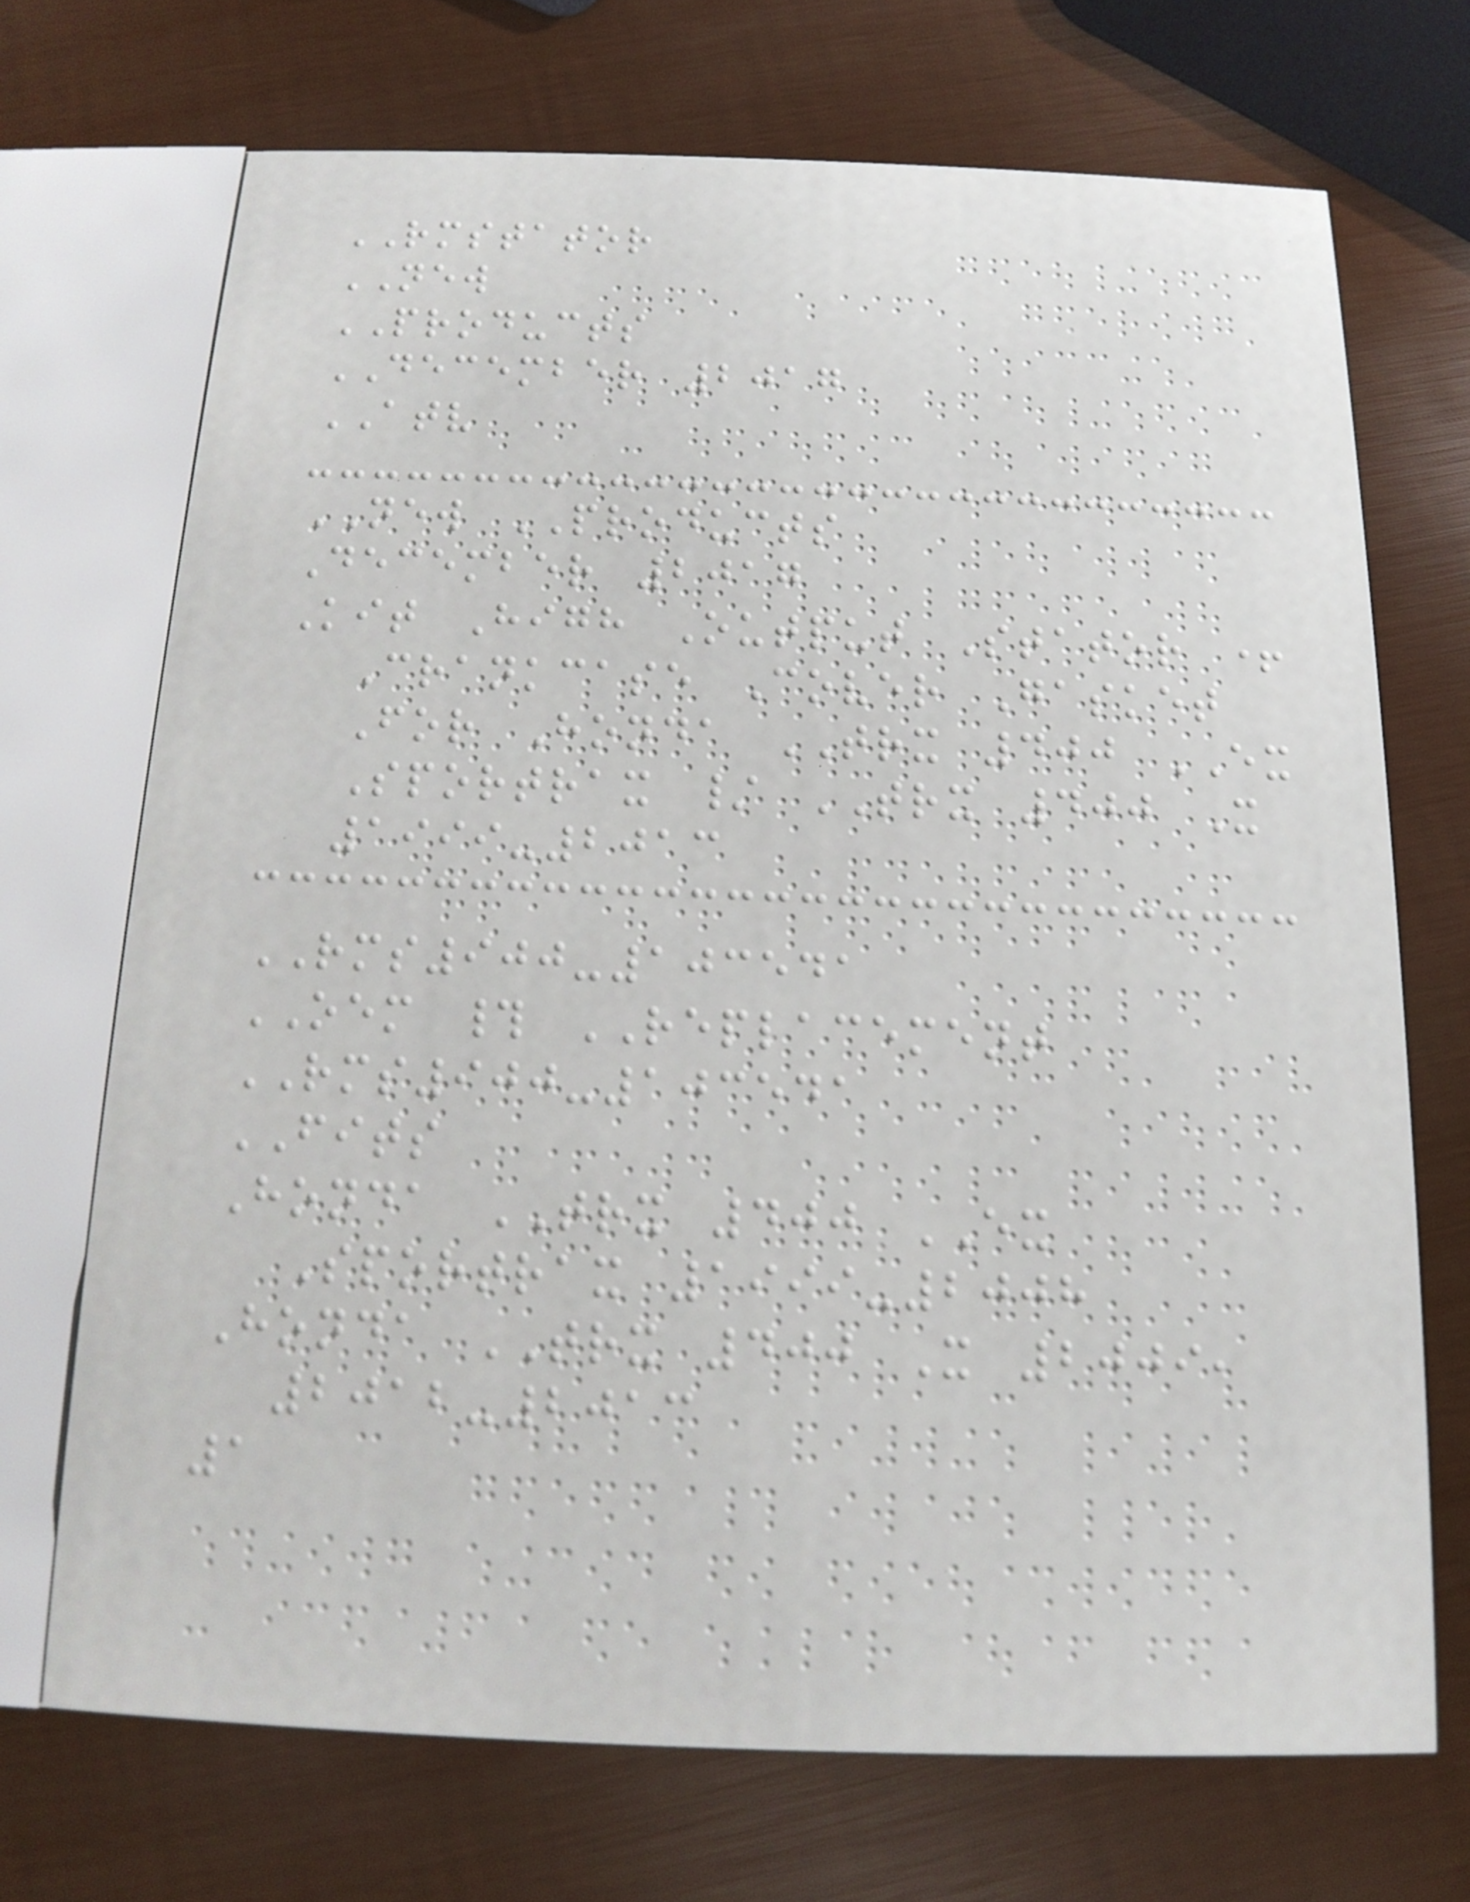RMSTATOR
NEW
PRODUCTS
DECEMBER 2017
ATV
NEW PRODUCTS
December 2017
Kit High Output Stator +
Crankcase Cover Gasket
For Honda TRX 400 EX
Sportrax / TRX 400 X
1999-2013
RMS900-103541
OEM # REPLACEMENT
RMS900-103541
FITS
Honda TRX 400 EX
Sportrax 1999-2008
Honda TRX 400 X 2009,
2012-2013
1
